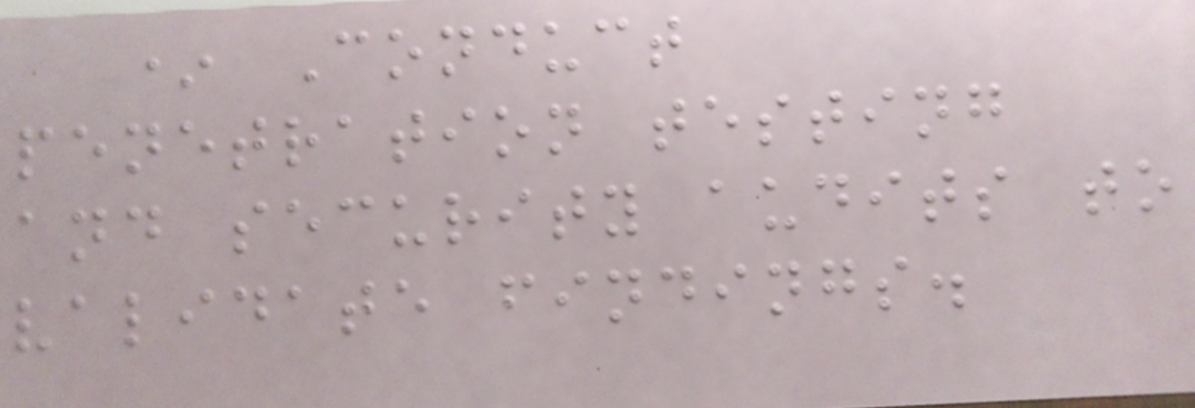* Conduct
penetration testing
and security audits to
validate findings.
